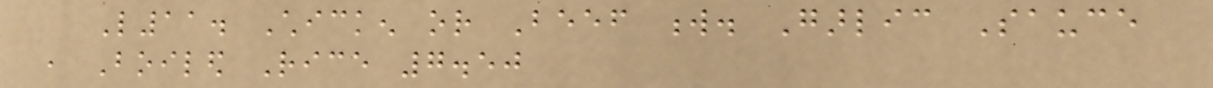L11. Chicken or Beef w. Garlic Sauce
, Boiled Rice 7.50
